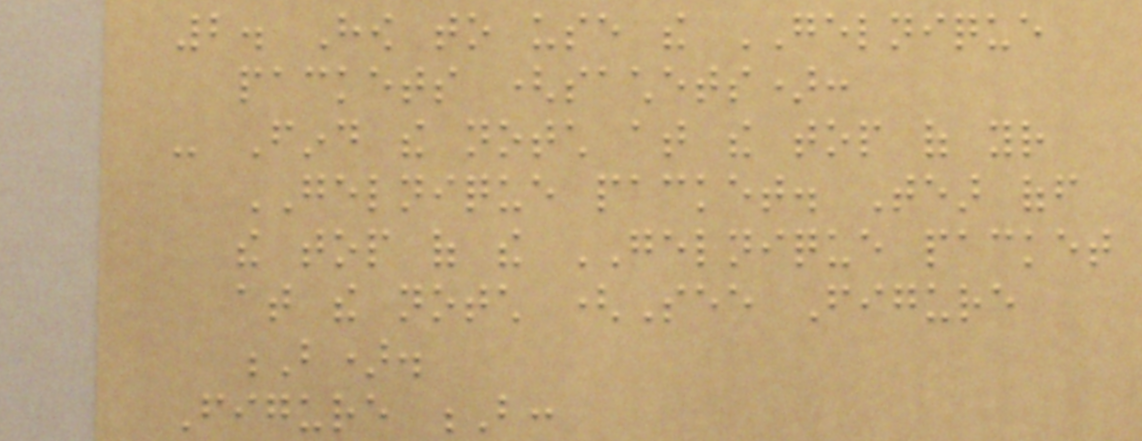2. How to use the GELNIQUE
packets (sachets):
- Find the notch at the top of your
GELNIQUE packet. Tear off
the top of the GELNIQUE packet
at the notch (See Figure
B).
Figure B:
